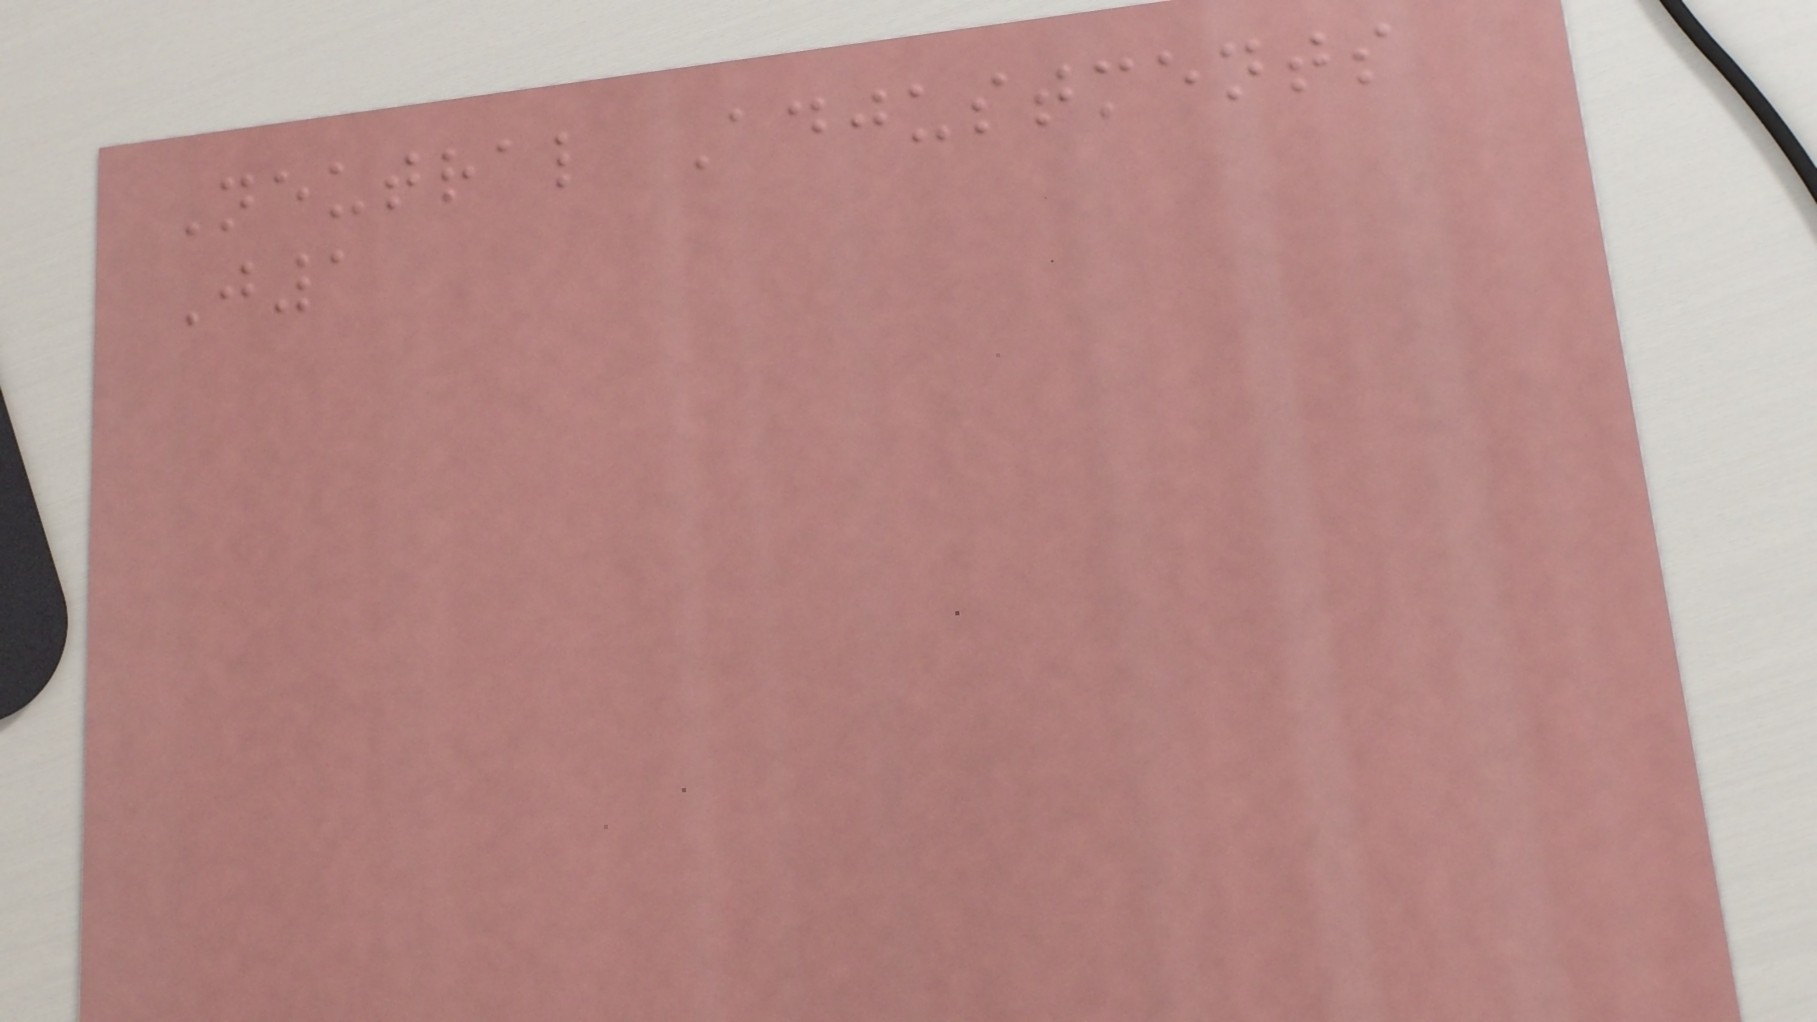Neutral Adjustments
J1
